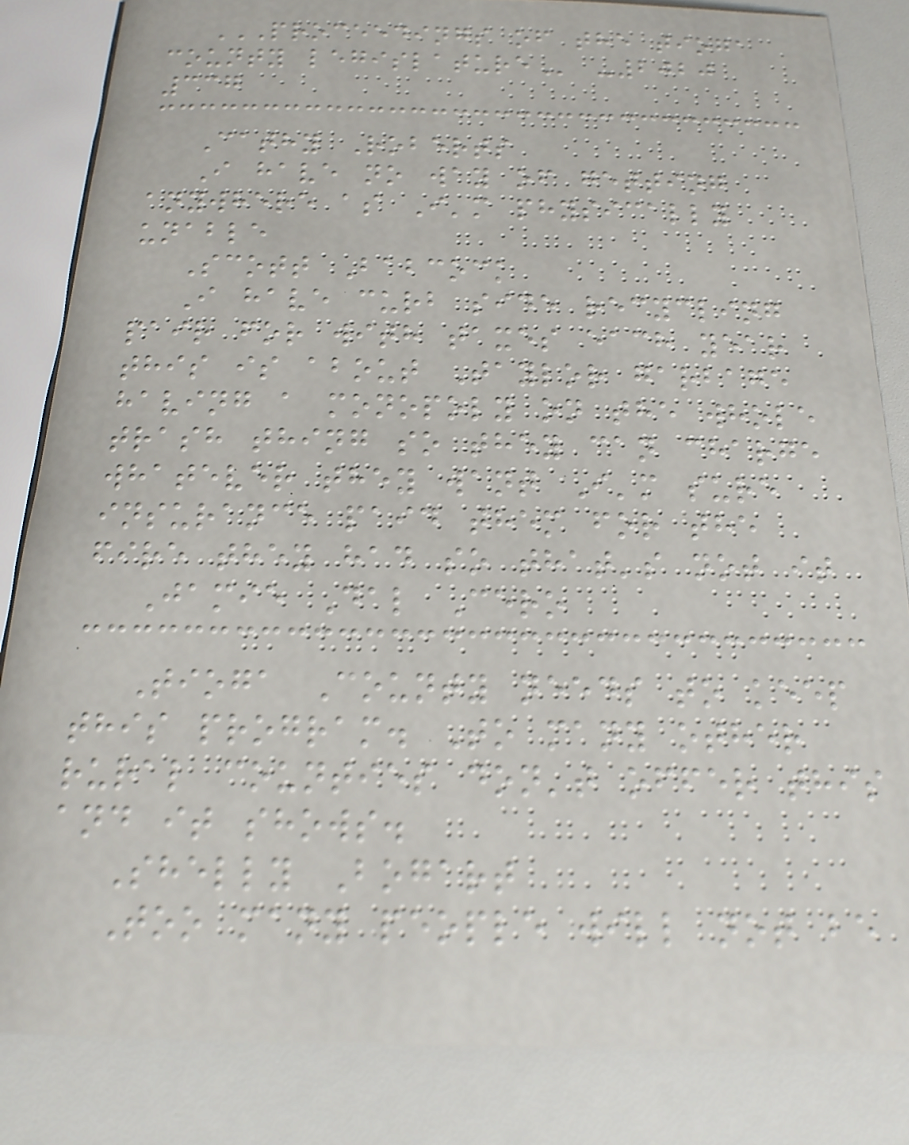PROCEEDINGS OF THE TIOGA
COUNTY LEGISLATURE -2020
337
Cathy Roberts
I have no way of getting
anywhere as I'm physically
unable
Scott Babcock
I have curb side recycling
pair for with taxes each year
this is about Taylor garbage
having a monopoly on the whole
trash thing so they can charge
whatever they want I'm sure
insurance paid them for the
fire they had so that's not it
Jamie Dal Cero
Tioga County needs to keep
this program. To many other
rural counties don't offer this
and it shows.
Shelly Bogart
Too many people will not be
